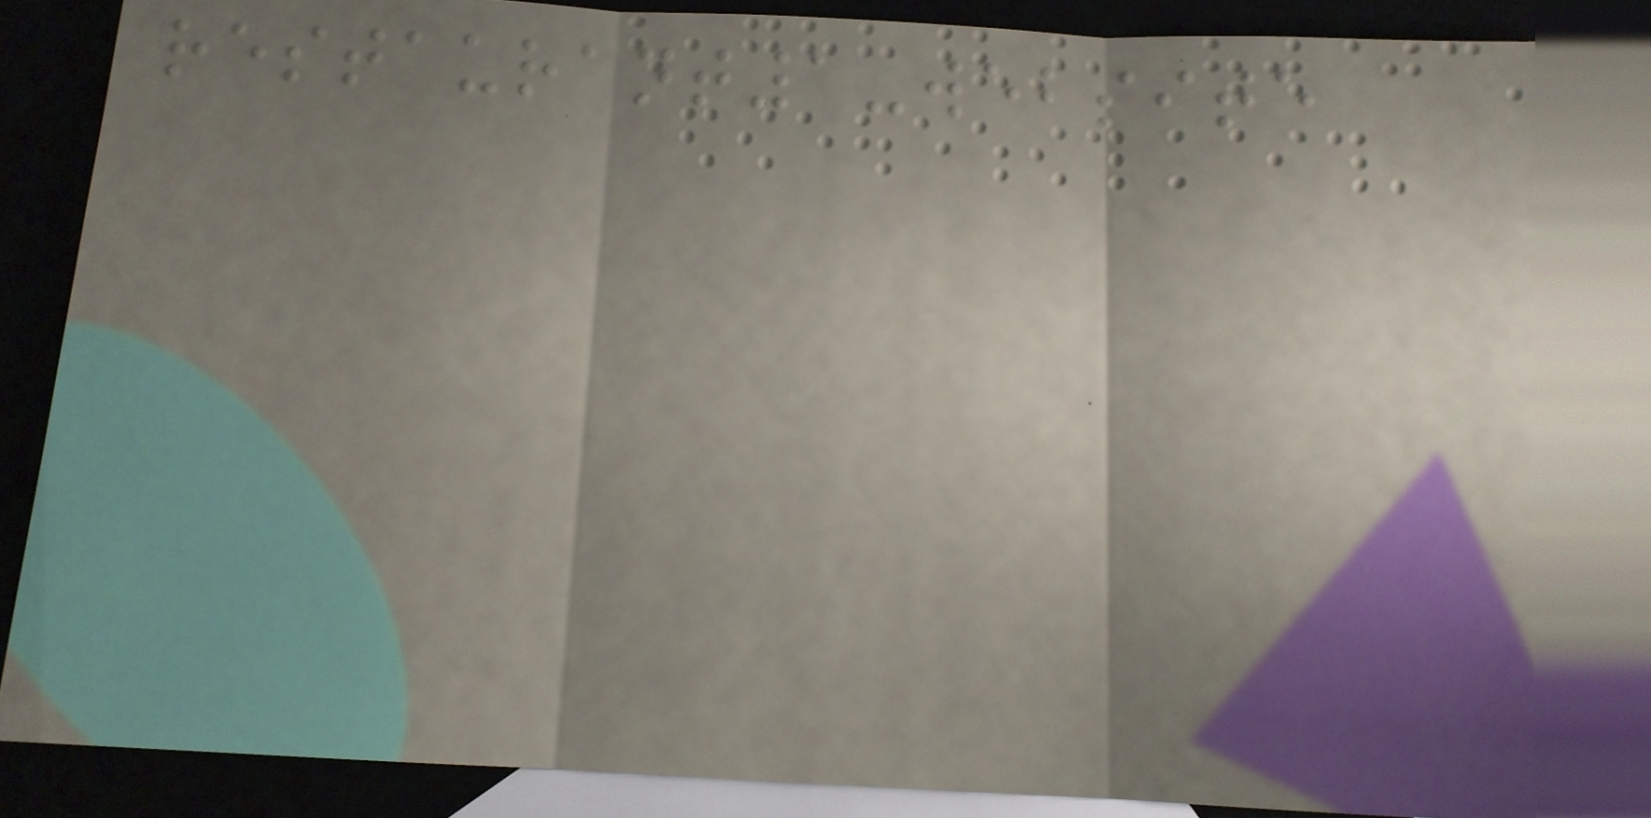restaurant1-website
